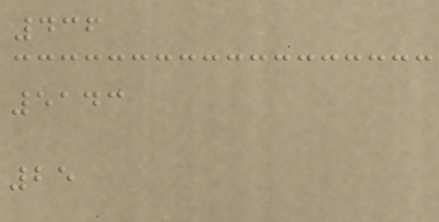436
5143
25
